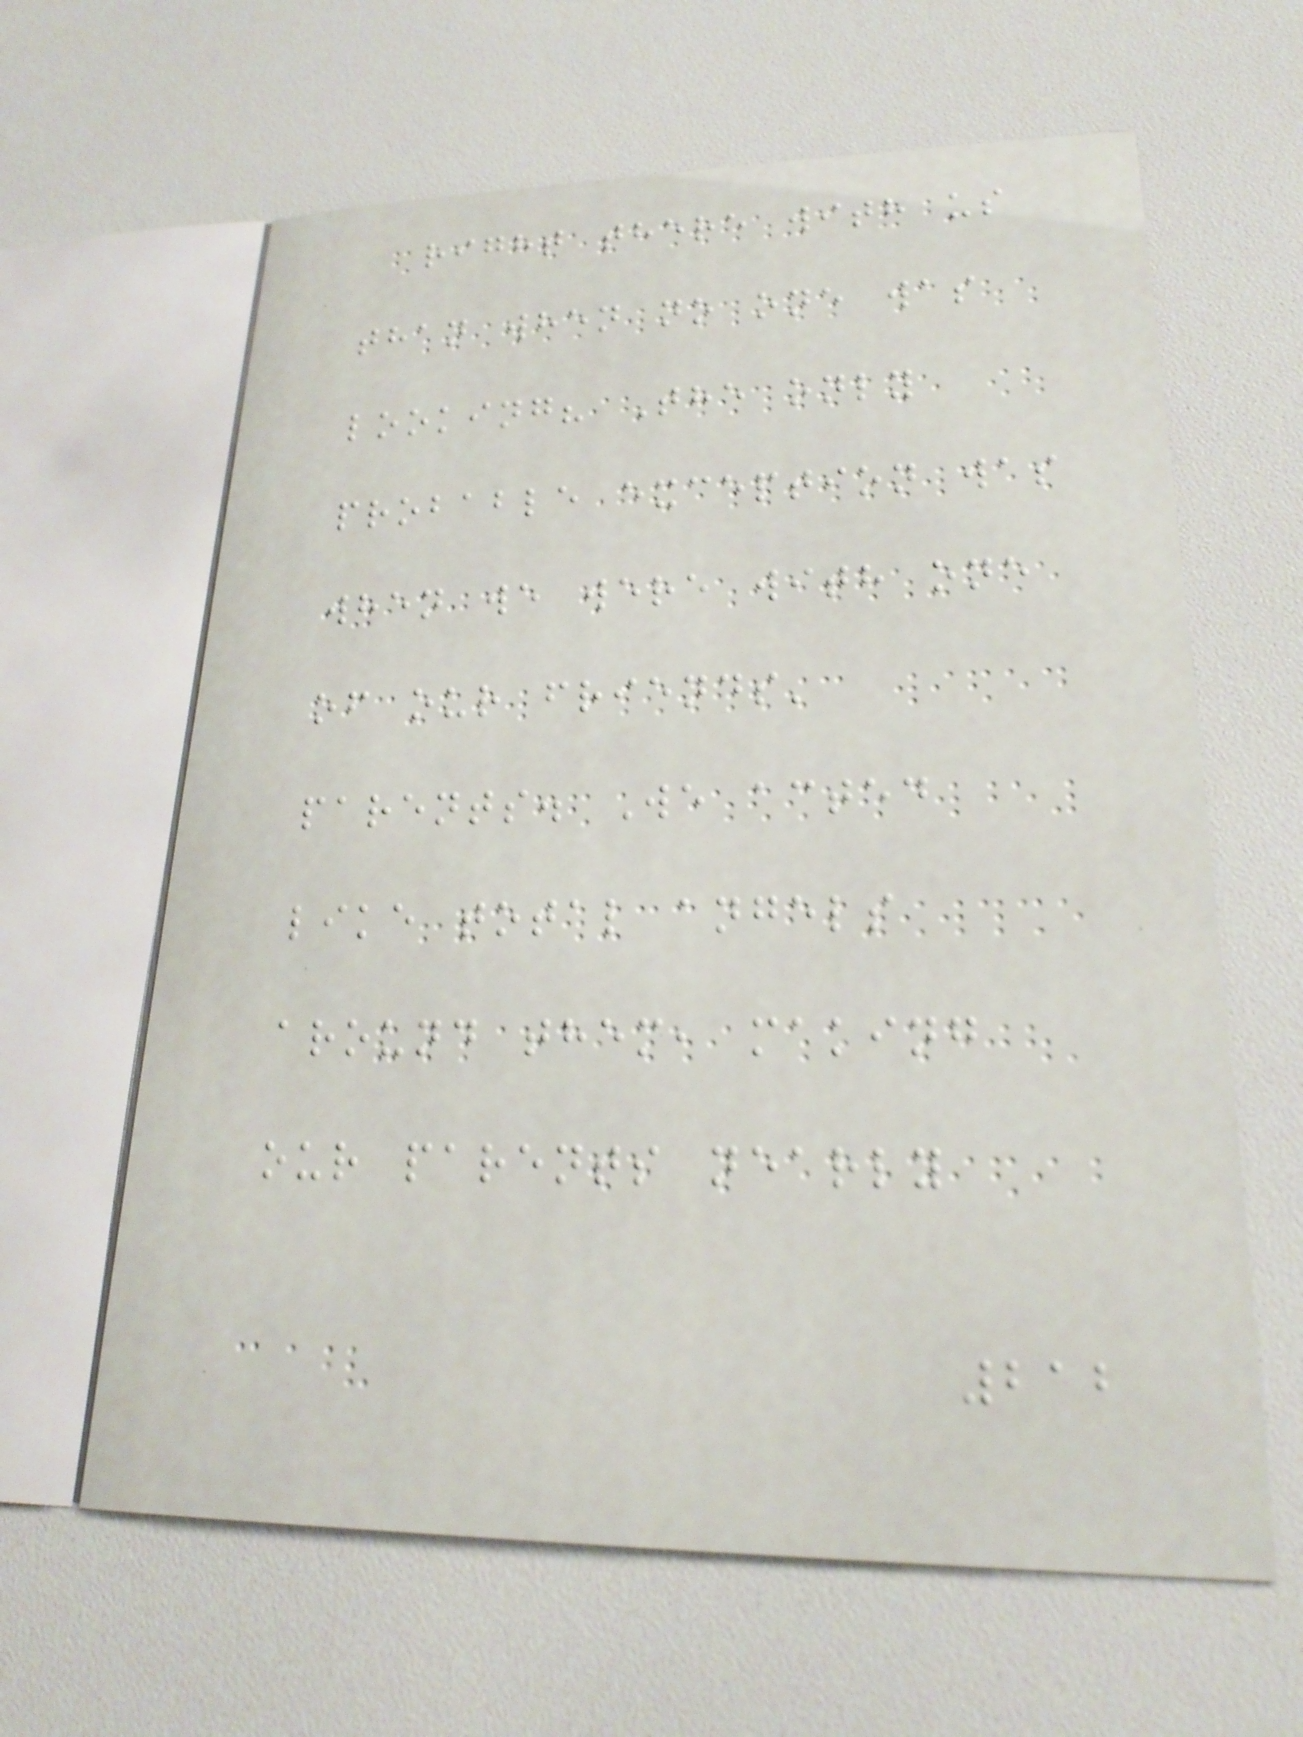right there with us
than when no one was
looking? The only
probable exception was
when we were with one
of our friends'
parents. We acted
like total angels
around them, making
our parents nearly
212
